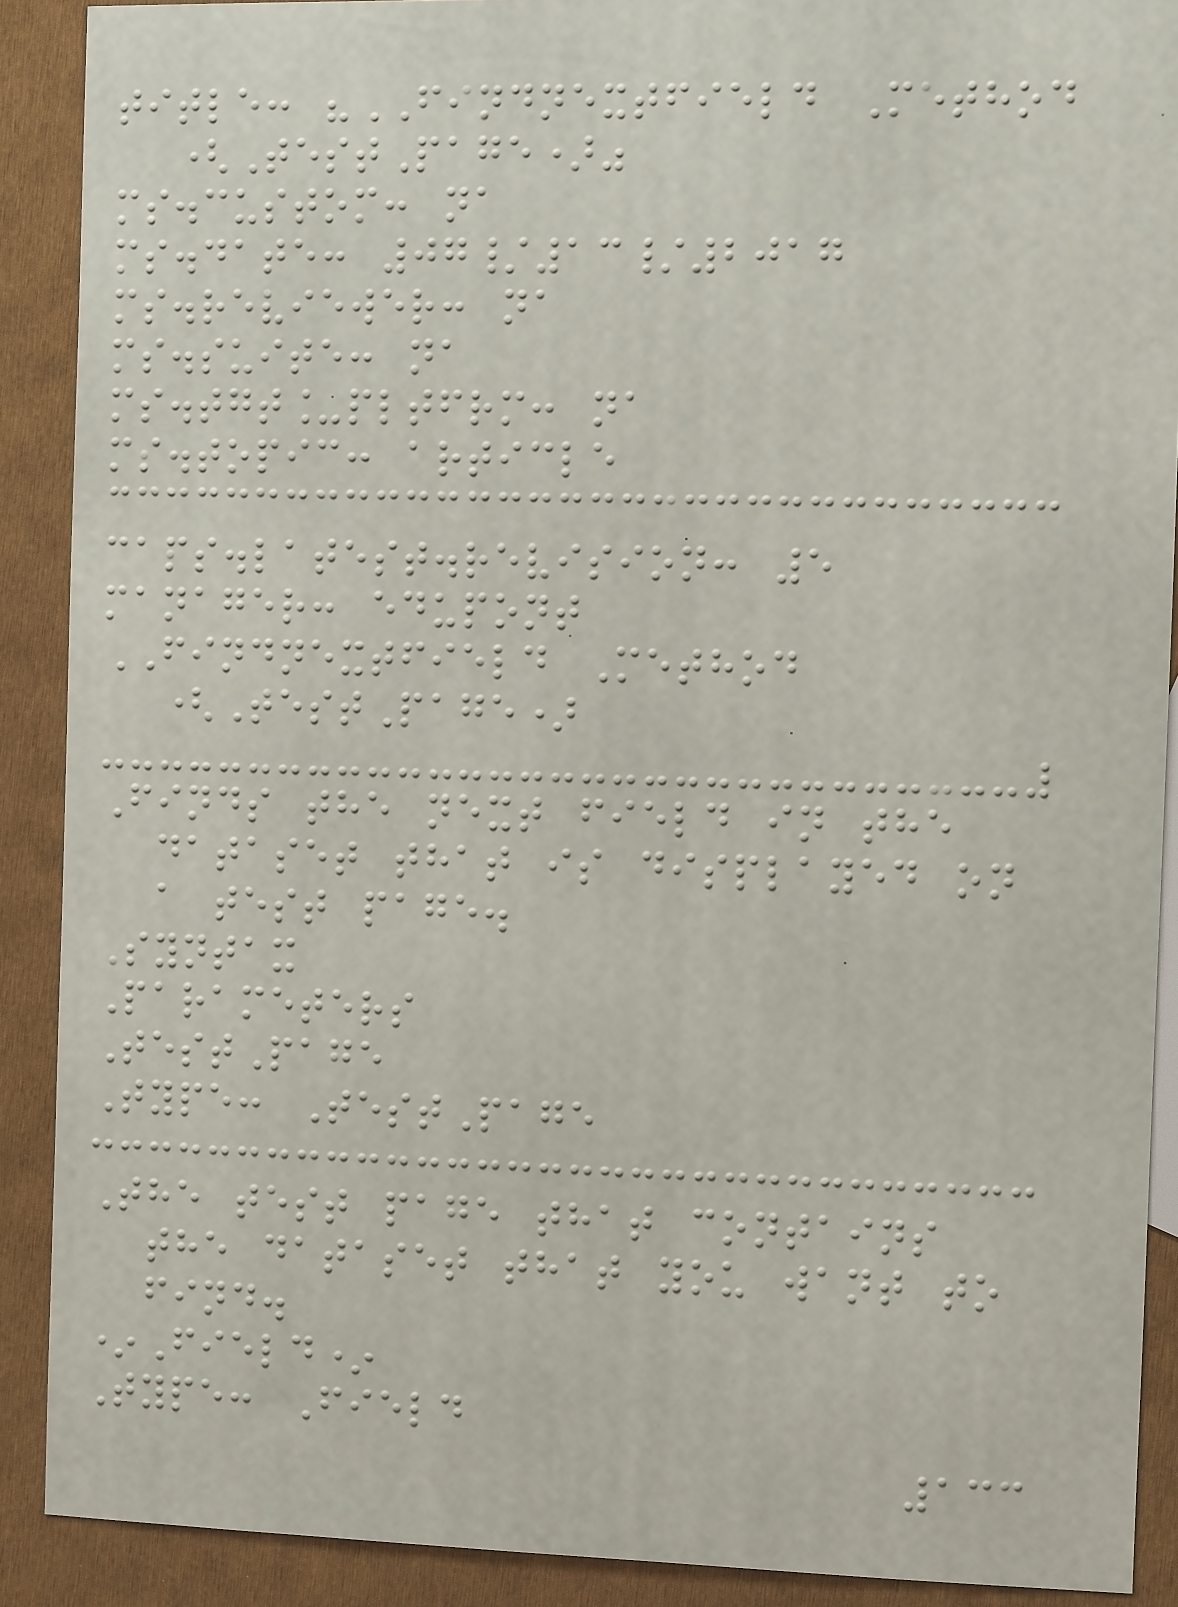title: "FINDNEXTFIELD Method
(TestPage)"
ms.custom: na
ms.date: 07/13/2017
ms.reviewer: na
ms.suite: na
ms.tgt_pltfrm: na
ms.topic: article
caps.latest.revision: 5
manager: edupont
FINDNEXTFIELD Method
(TestPage)
Finds the next field in the
dataset that is displayed on
a test page.
Syntax
Parameters
TestPage
Type: TestPage
The test page that contains
the dataset that you want to
find.
*Field*
Type: Field
133
